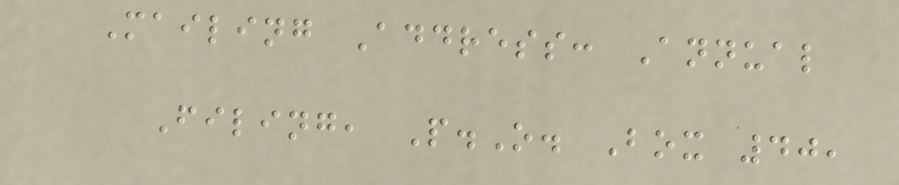Mailing Address: Annual
Filing, P.O. Box 40,
